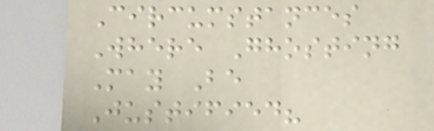Circumstances
Where Ghosting
May Be
Justified?
